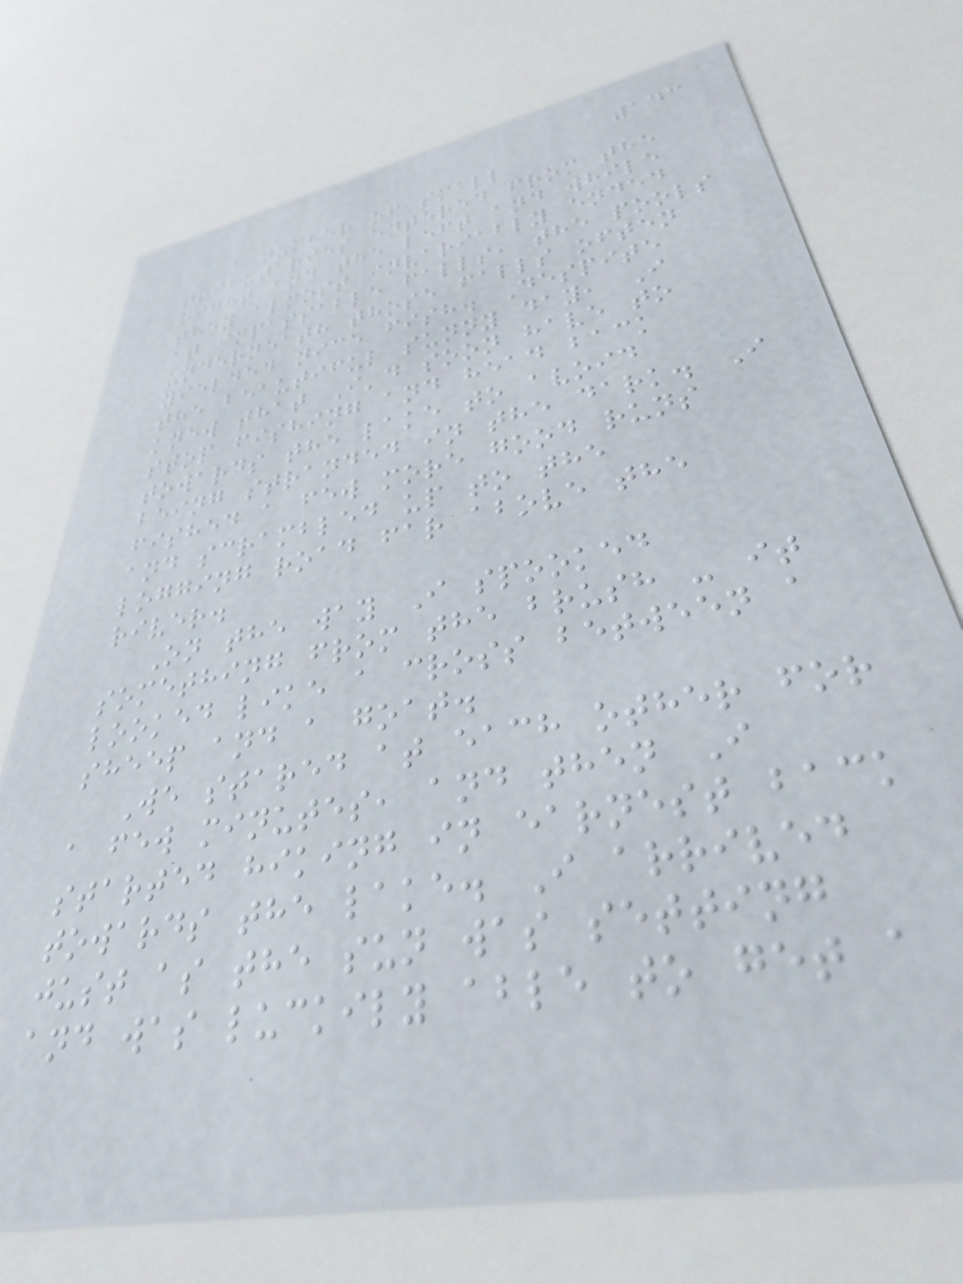143
A number of small
tributaries entered from the
right and the left and while
they almost invariably ended
at impassable falls, the pools
underneath those falls often
yielded nice fish. Despite
the beautiful sunny day, I
knew that I'd soon have to
stop fishing and head back
towards the lake to avoid
being stranded in the dark. I
fished a few more good runs
and scrambled up to the
logging road far above the
river.
On the way I spooked
something from the brush - it
looked like a cross between a
sheep and a goat.
We stared at each other for
a few minutes, and then I
started hiking in earnest back
towards the lake. I arrived
just as the sun was setting
and was luckily able to get a
